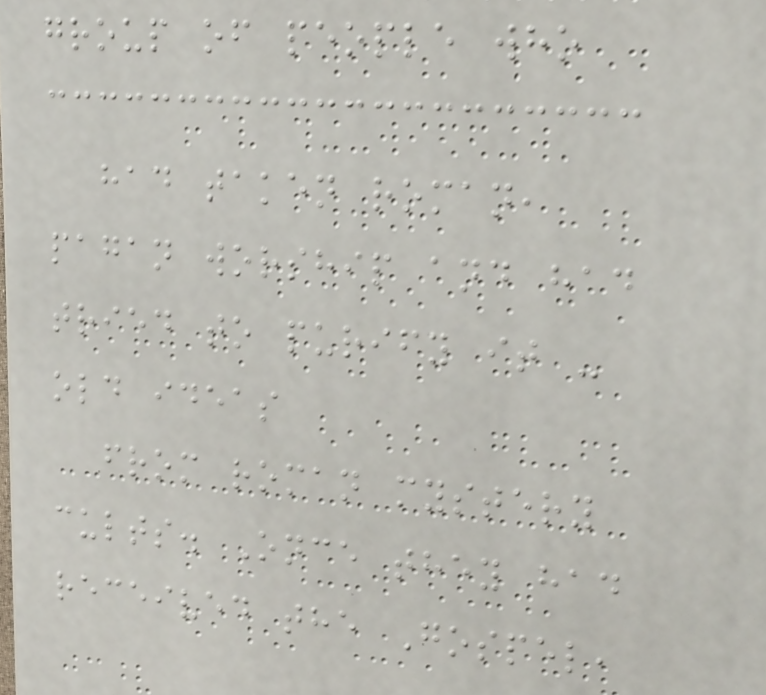group of people who
had taken roman,
pagan worship and had
tried to purify it -
old ideas
from roman mystery
cults. Once they had
received the Gospel,
